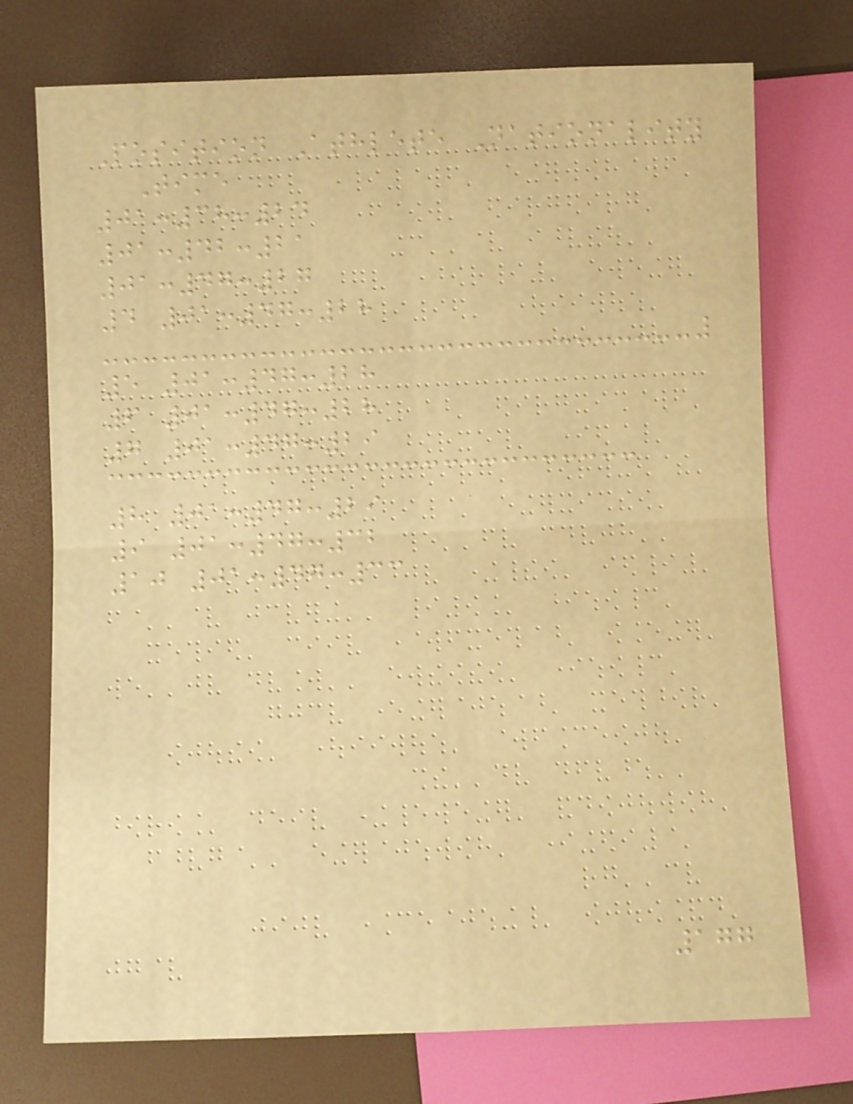Position Athlete Nationality
Time
01:38:24
01:42:21
01:47:27
4 01:47:28
5 01:47:28
6 01:47:28
7 01:47:29
8 01:47:29
9 01:47:32
10 01:47:33
177
